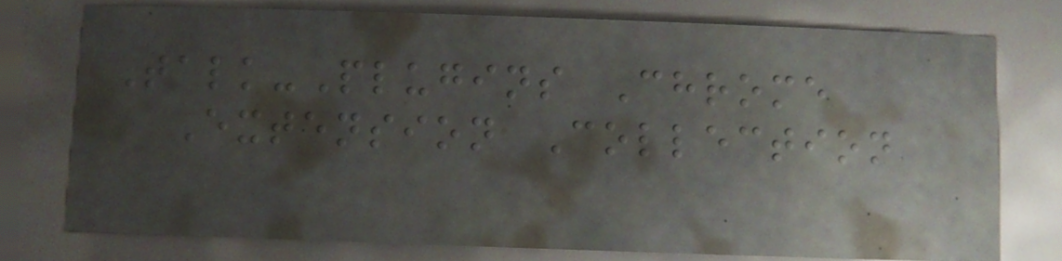Talk-Plugins Chrome
Extension Collection
